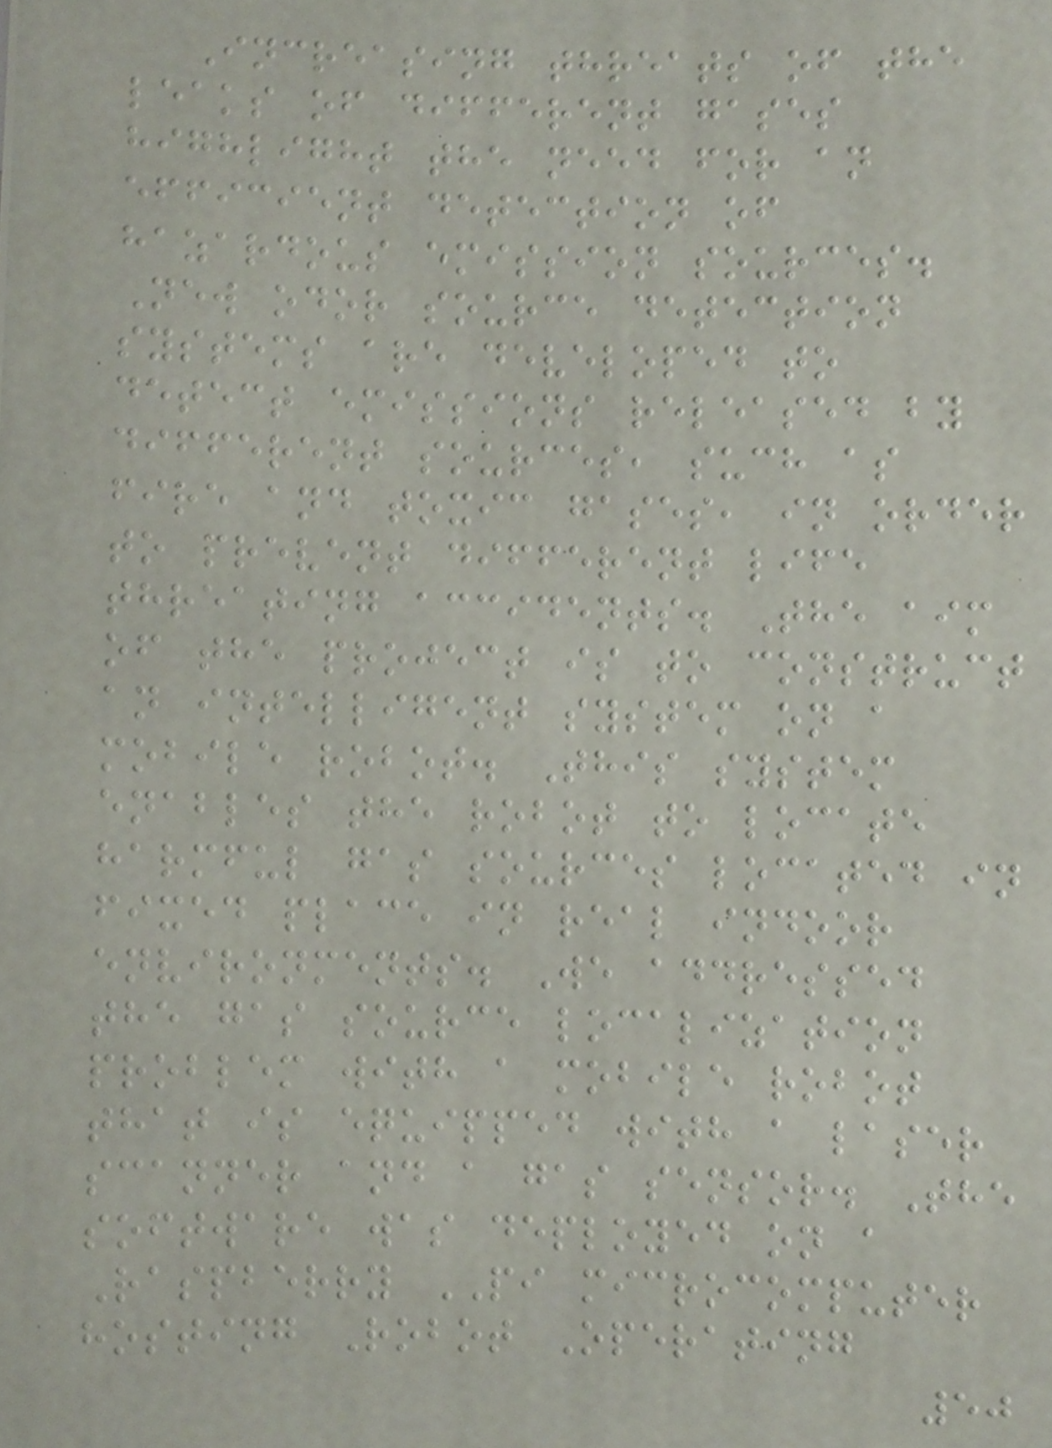Increasing threats of the
leaks of different gases
highlight the need for an
efficient detection of
hazardous emission sources.
New odor source detection
systems are developed to
detect emissions released by
different sources, such as
fire and toxic gases, in order
to prevent different life
threating accidents. The aim
of the project is to construct
an intelligent system on a
mobile robot. This system
enables the robot to locate
harmful gas sources located in
fixed place in real indoor
environments. We addressed
the gas source localization
problem with a mobile robot
that is equipped with a laser
scanner and a gas sensor. The
software was deployed on a
Raspberry PI microcomputer
hosting Robot Operating
50
